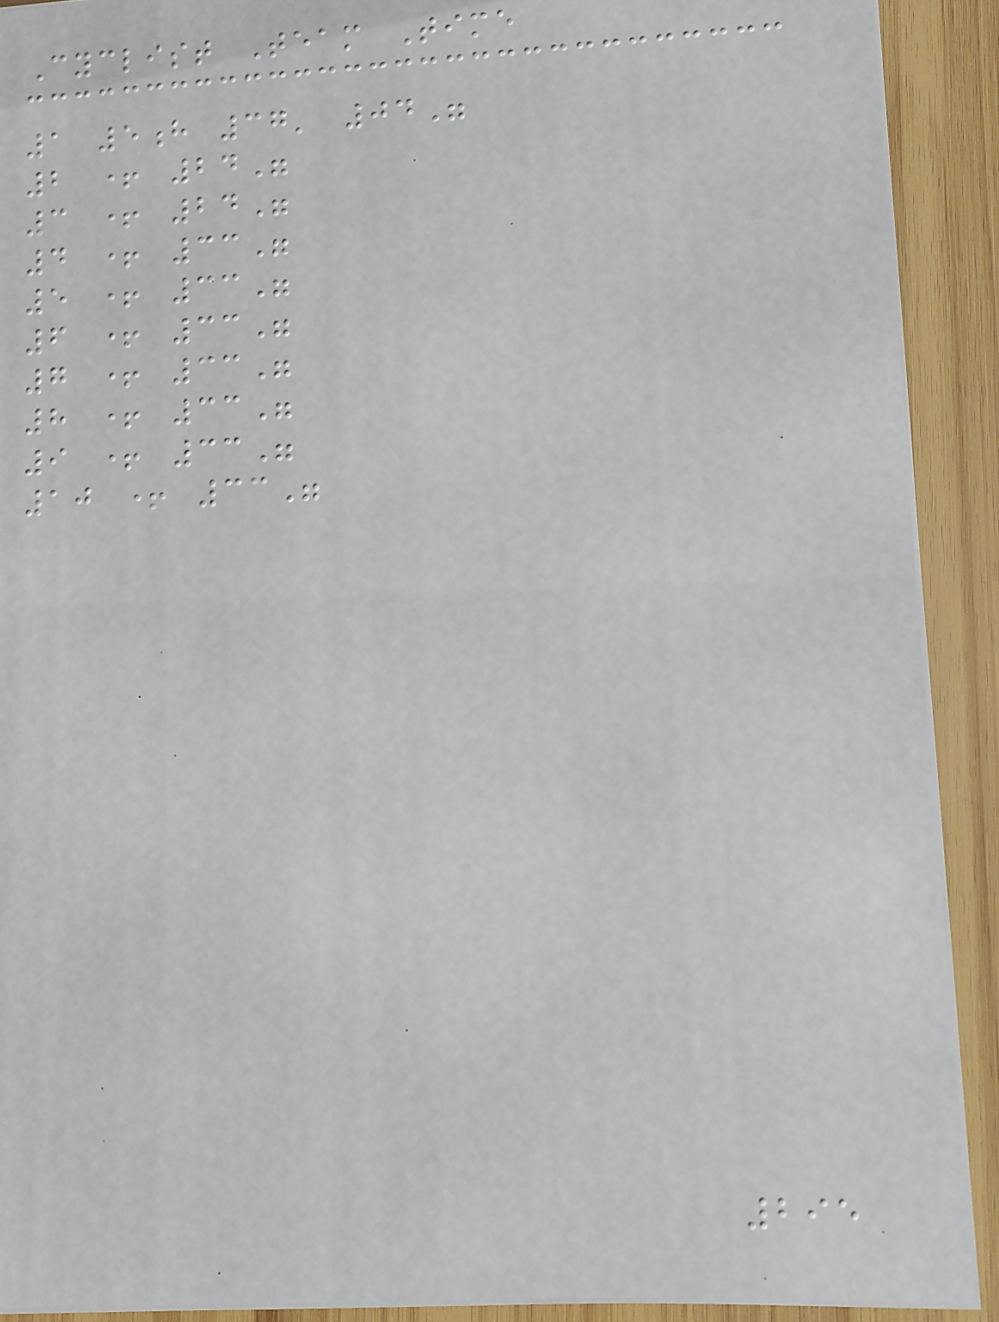Cyclist Team Time
1 5h 37' 04"
2 + 24"
3 + 24"
4 + 33"
5 + 33"
6 + 33"
7 + 33"
8 + 33"
9 + 33"
10 + 33"
295
